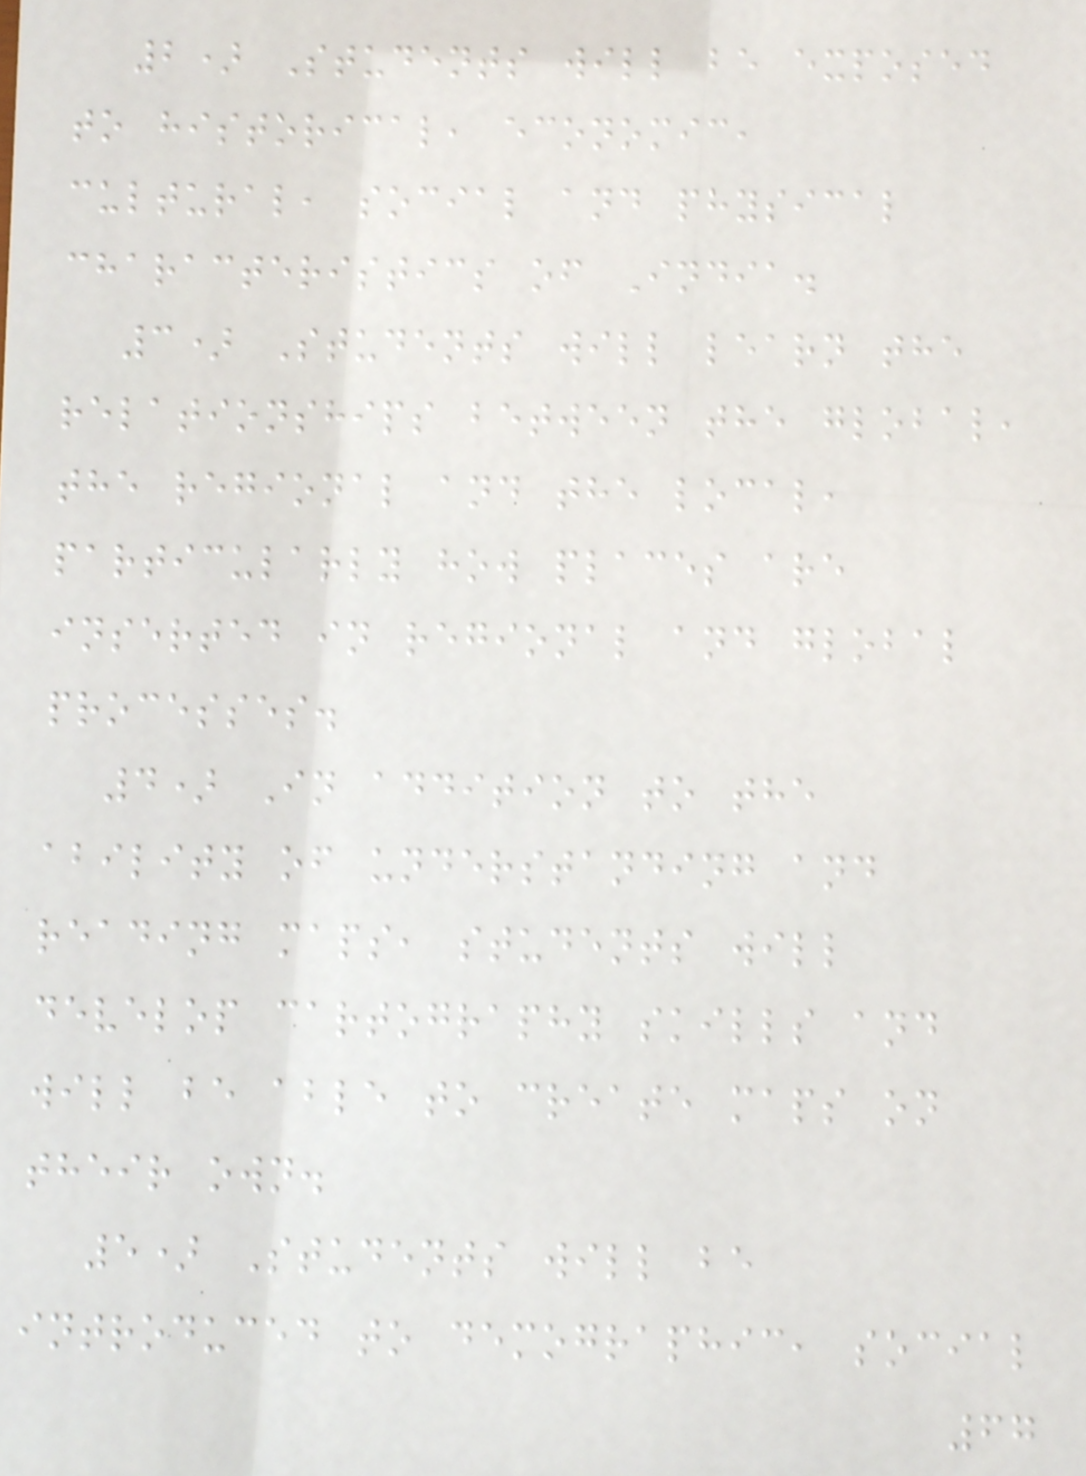2) Students will be exposed
to historical, economic,
cultural, social and physical
characteristics of India.
3) Students will learn the
relationships between the global,
the regional and the local,
particularly how places are
inserted in regional and global
processes.
4) In addition to the
ability of understanding and
reading maps, students will
develop cartography skills and
will be able to create maps on
their own.
5) Students will be
introduced to demographic, social
67
